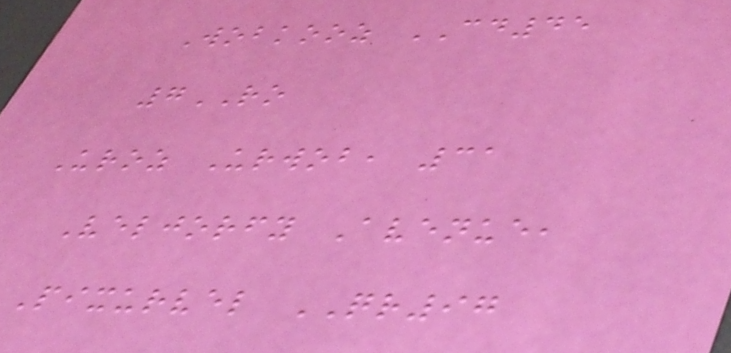Wobkooz CD45
7RO
Uroz Urwob, 31
Veljorfy Avenue,
Pixurvel QR97
